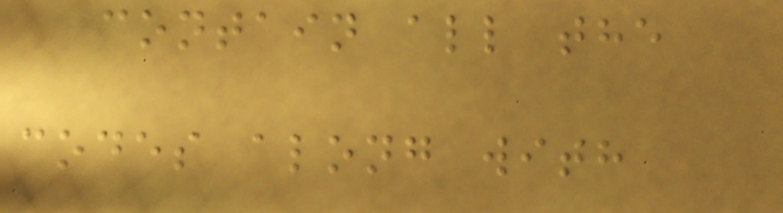contain all the
codes along with
